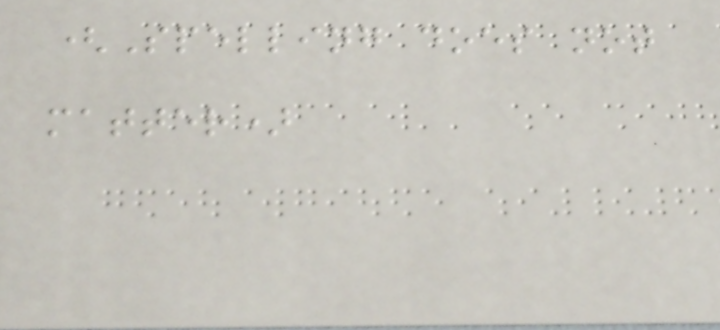(Spelling does not
matter)
